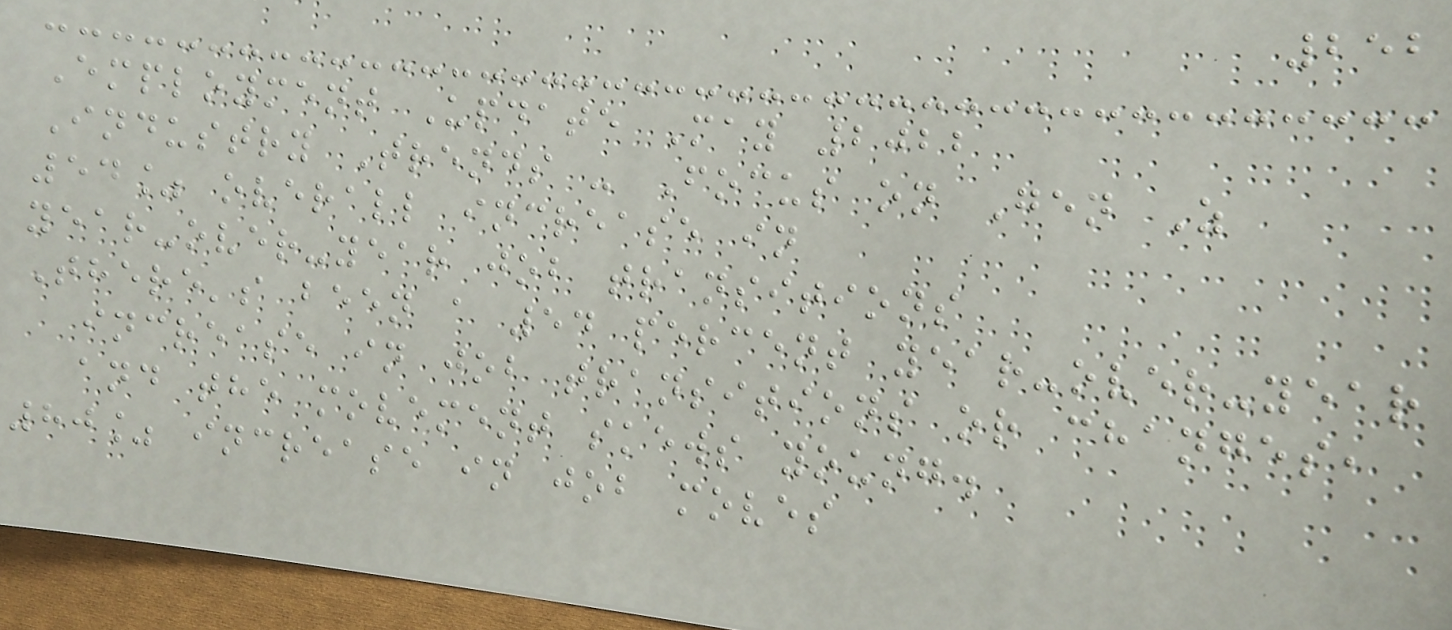252
Employment Update May 2022
Industry Trends - Focus on Gen Z
54% overall increase in
year-over-year job transitions
There's been a 54 percent year-over-year
increase in job transitions or changes,
and the movement skews young.
80% increase in job moves
